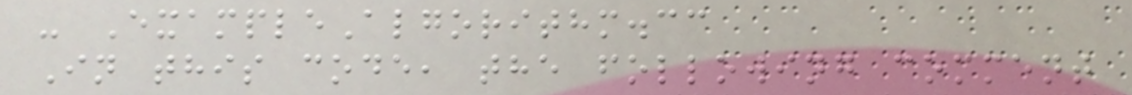- ExampleAlgorithm.cc
In this code, the following comment
